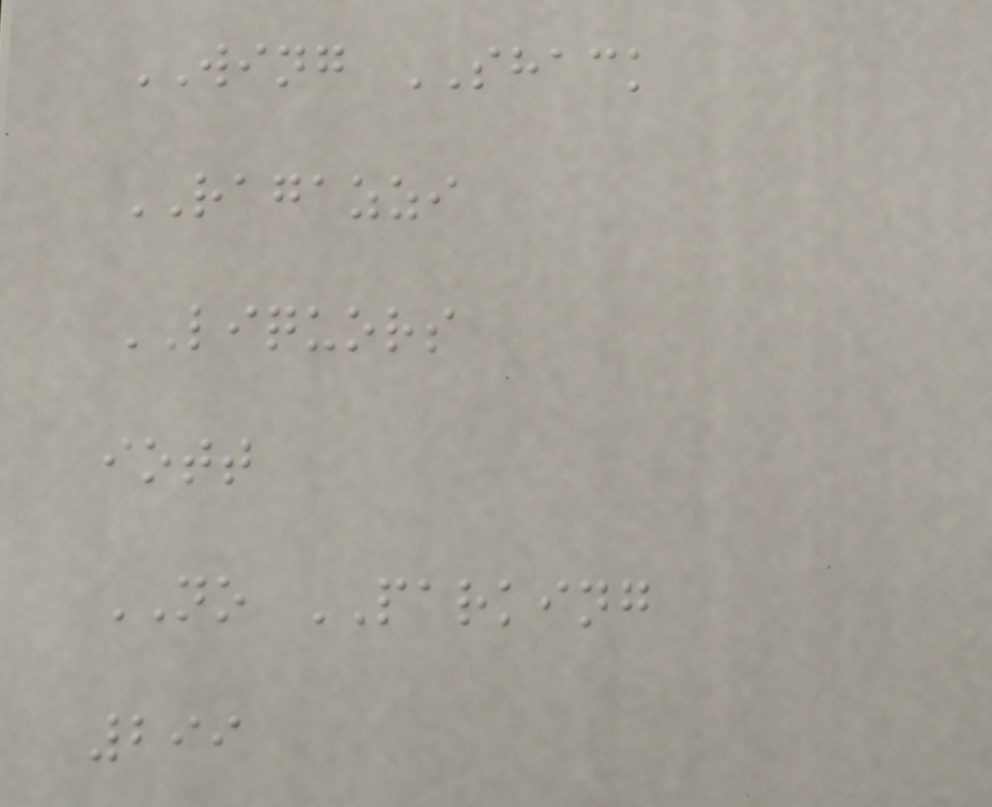WING SHACK
RAGAZZI
LIQUORS
iott
NO PARKING
299
